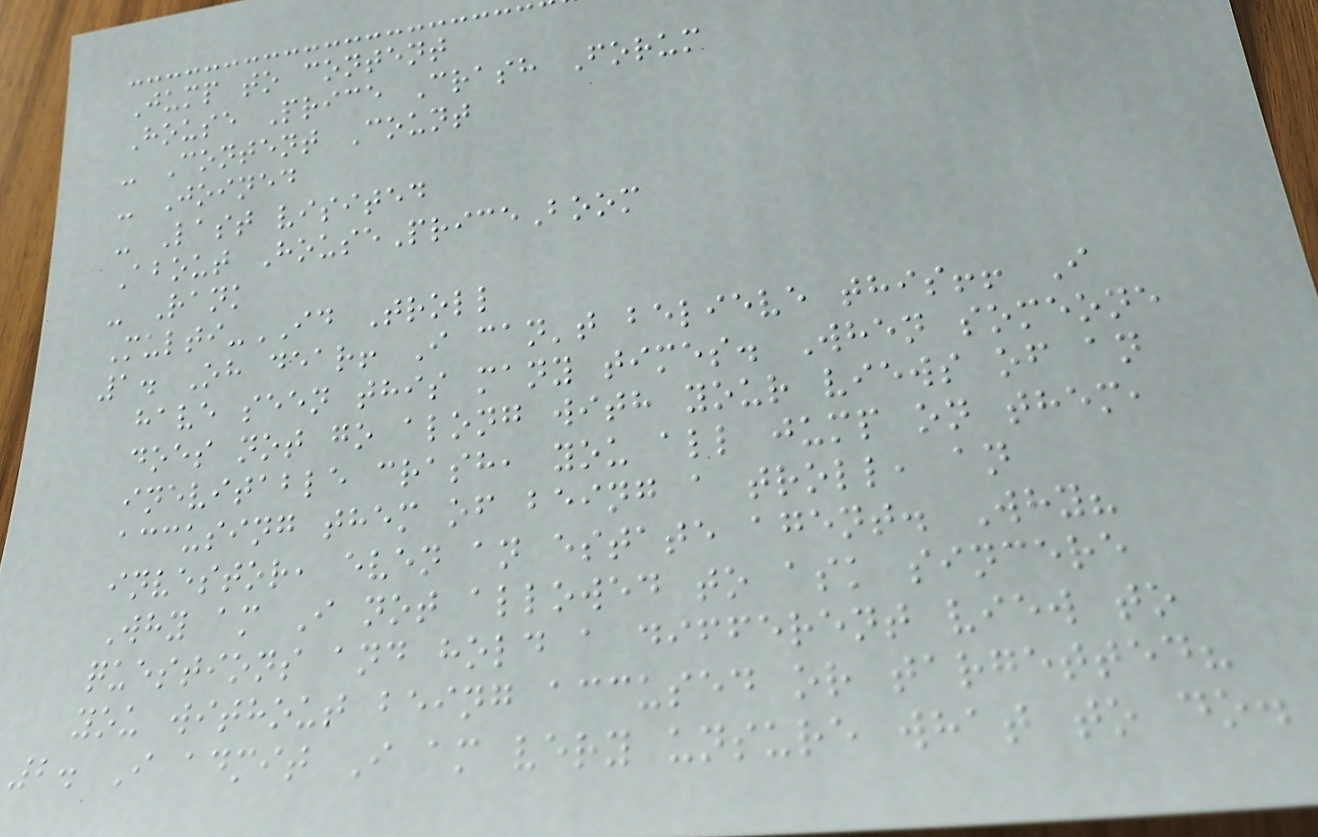Jump to content
House Price Crash Forum
- Content Count
- Joined
- Last visited
About HousePriceBoom
- Rank
Multi-ID Troll
1. Oh dear! I can't believe this!! I
have seen this many times. When someone
does not go along with your views of an
inevitable crash, you all jump on them,
accusing them of being a troll, an
investor, even an estate agent. Why?
Why am I not allowed to ask sincere
questions and hold a different view to
you without being accused or targetted?
2. I admit I am very unsure what to do.
